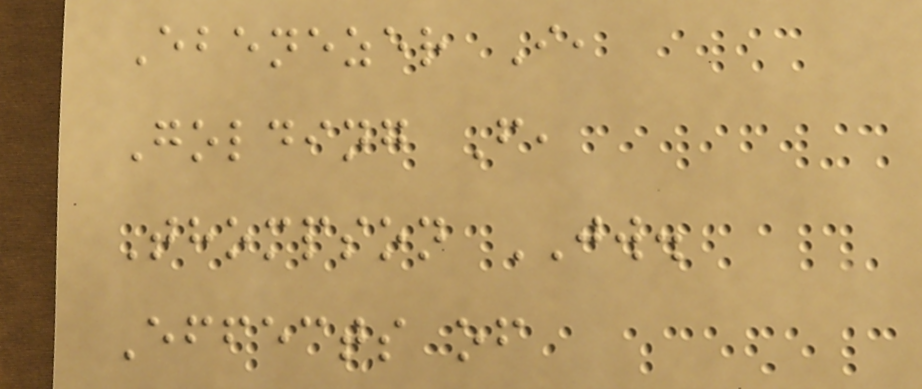Ebenezer I,
Golding F,
Thompson JW.
Effects of
